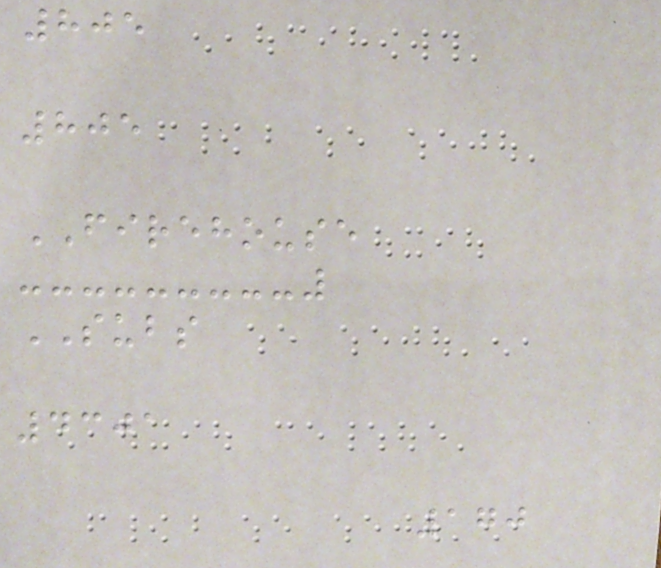805
805
FIREHOUSE
SUBS
4301
170
